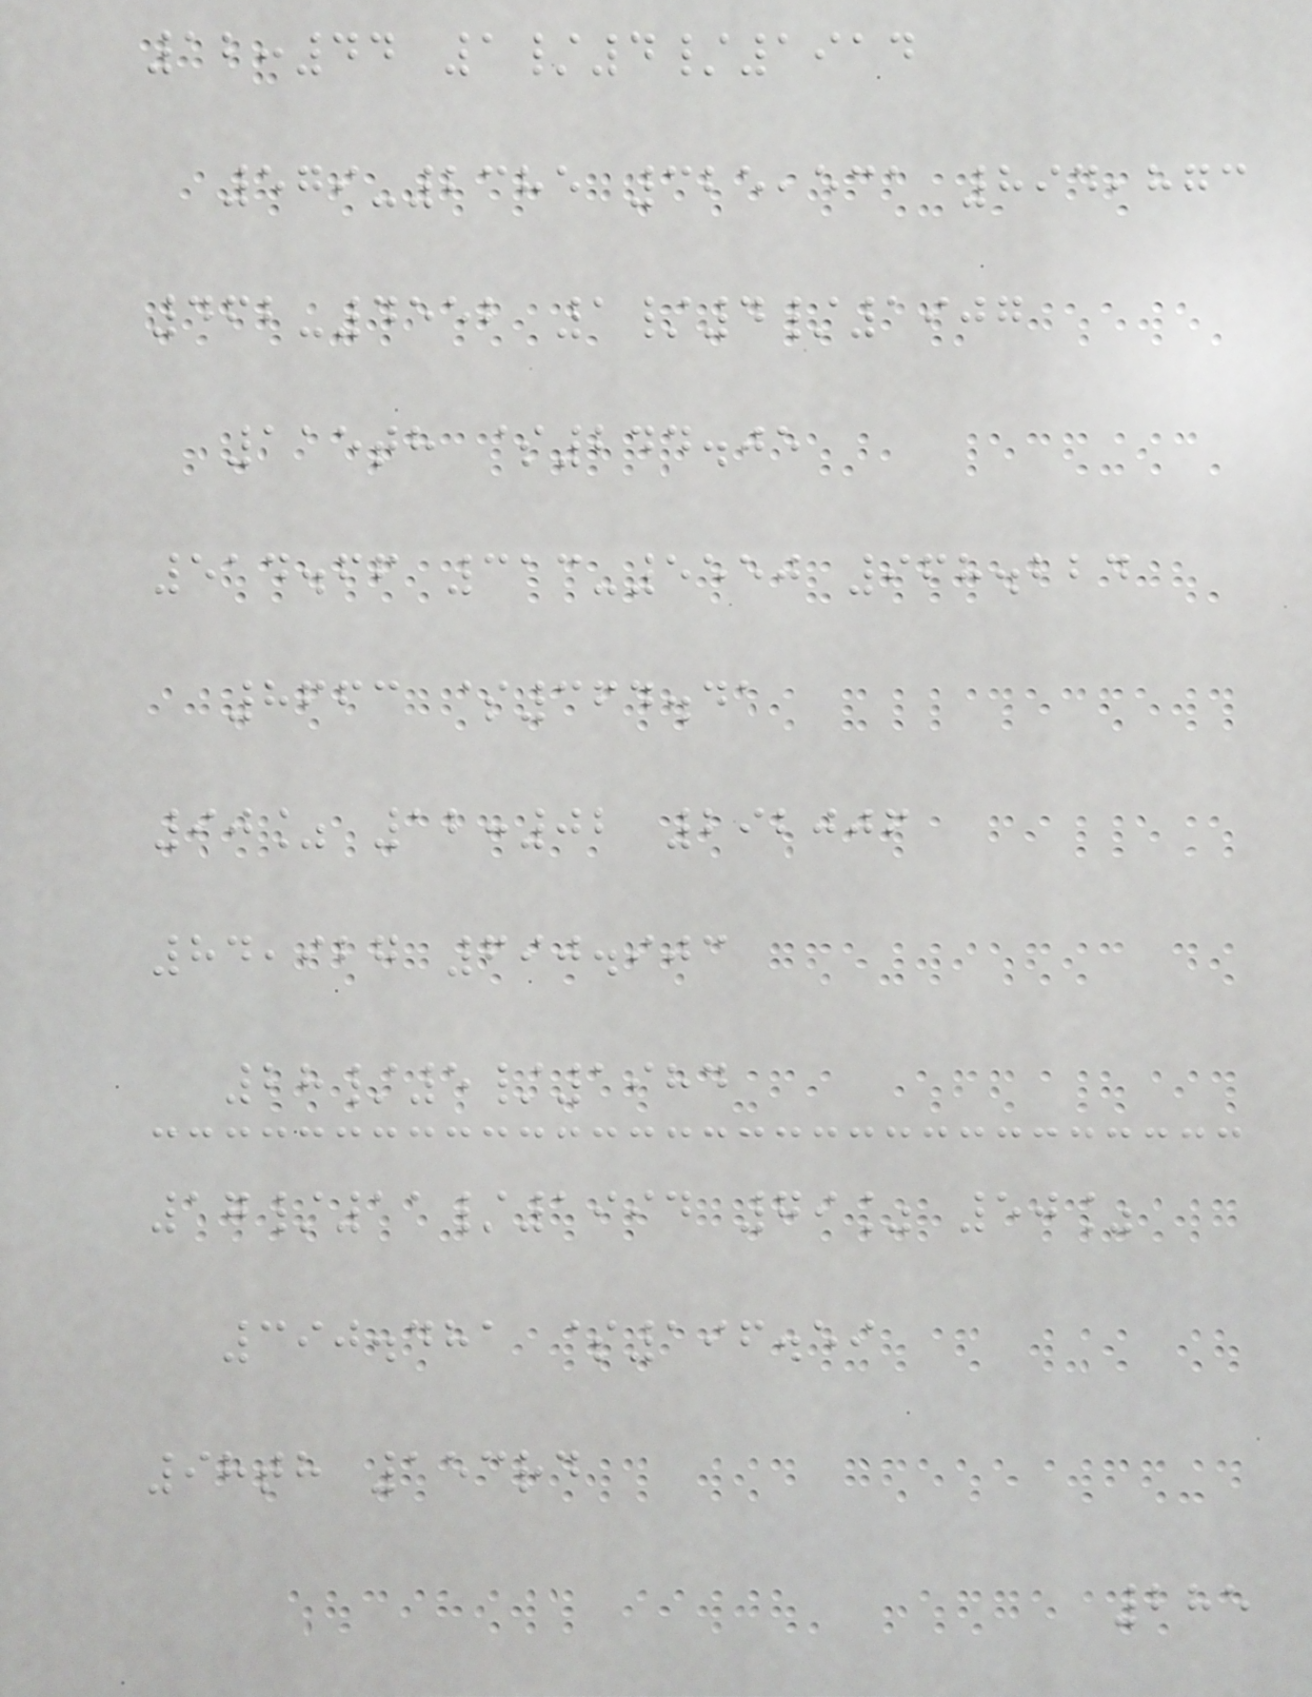12:44 1/4/1914
579-2385 325,531 894,873
462-4552 1/4/1907
115th $244.05
514.66 313-5550 968.224
8663 $364.41
90% 12:02 292006
84,927 690.903
28/5/1984
17/11/1994 79% 50%
390.481 $196.59
98th 153rd
285
